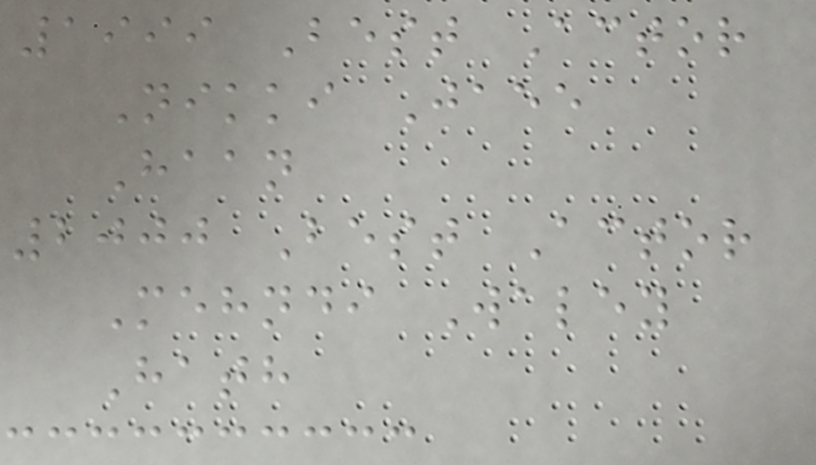1999 Best Actor
Nikki Jaee
Haan
2000 Best Actor
Mehndi Waley
Hath
